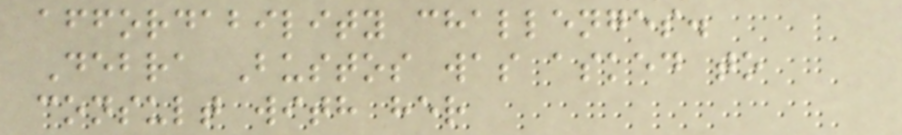affordability challenges.
Debra Bustos was asked to
consult with her
